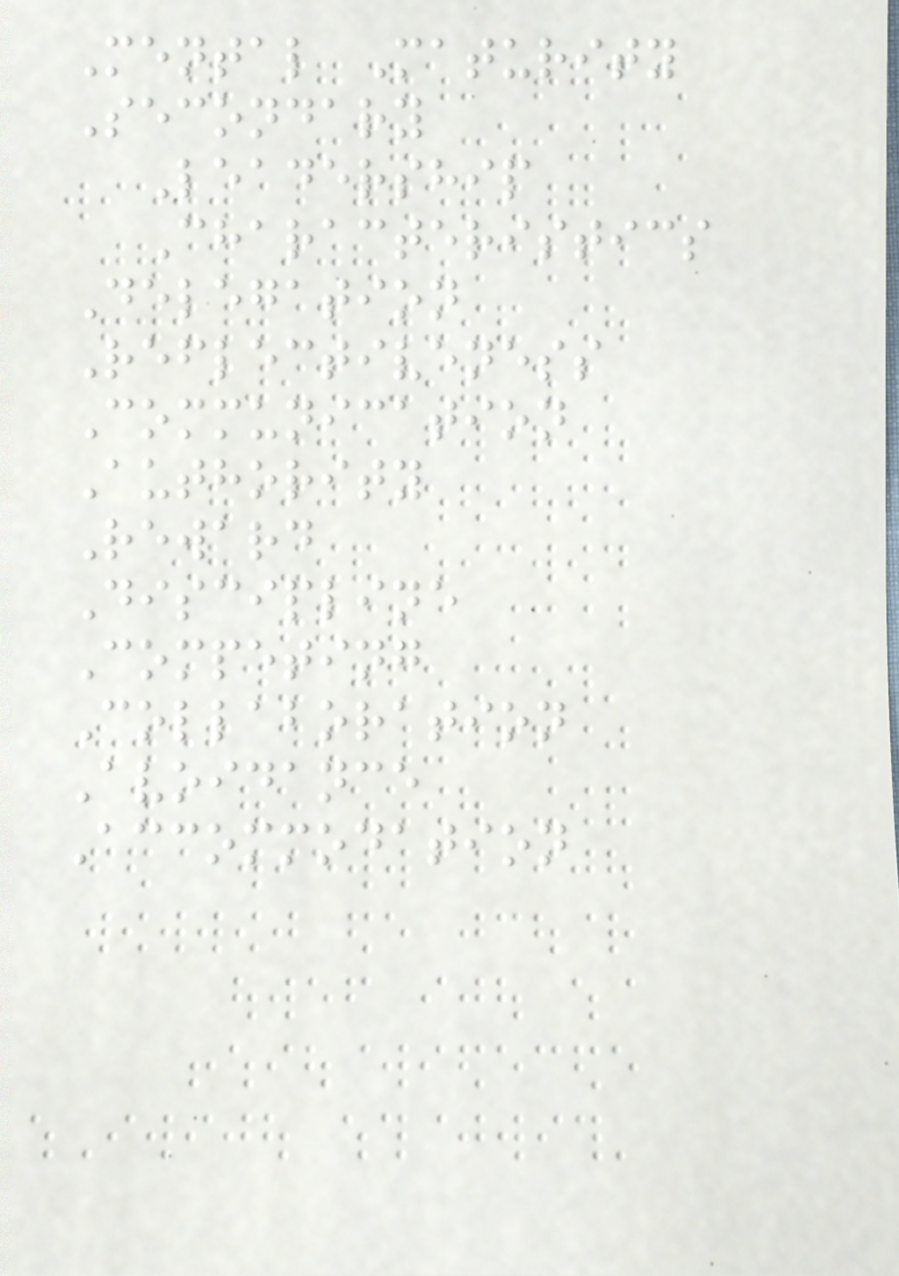Mental Maturity
Secondary
Leadership
Characteristics
Delegation
Reflectiveness
Communication
Authority
Reward
Discipline
Competing
Collaboration
Avoidance
Accommodation
